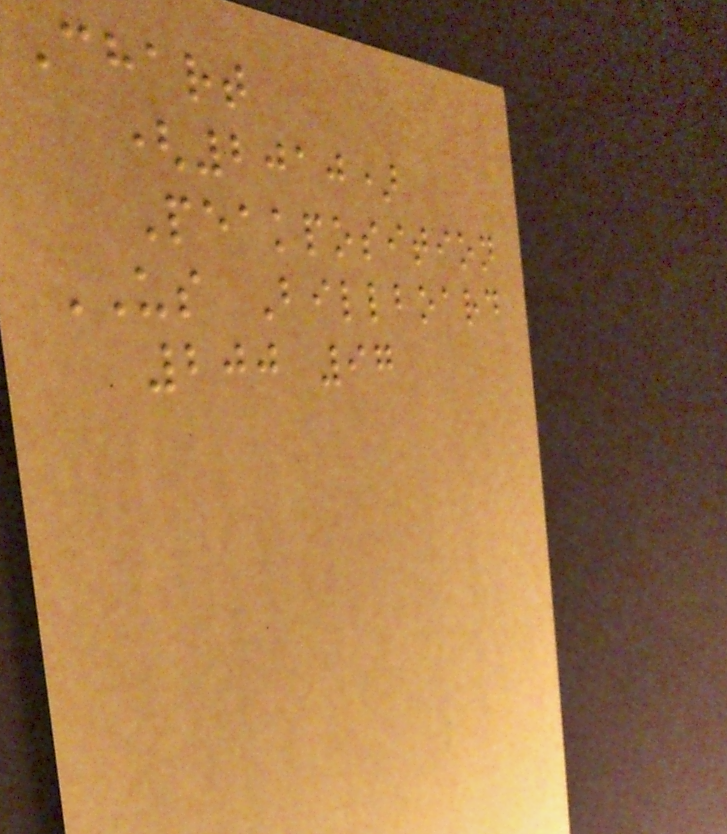Chart
(2010)
Peakposition
US Billboard
200 97
